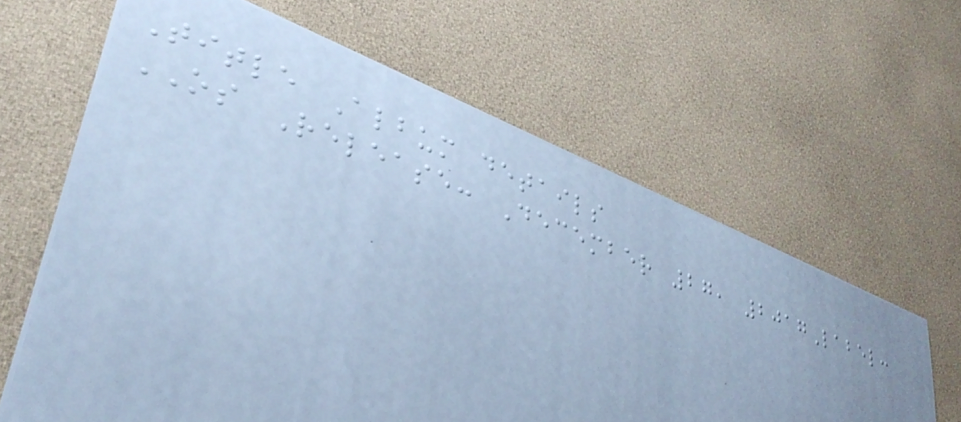Title Album details
OS Release: December 27, 2017Label:
